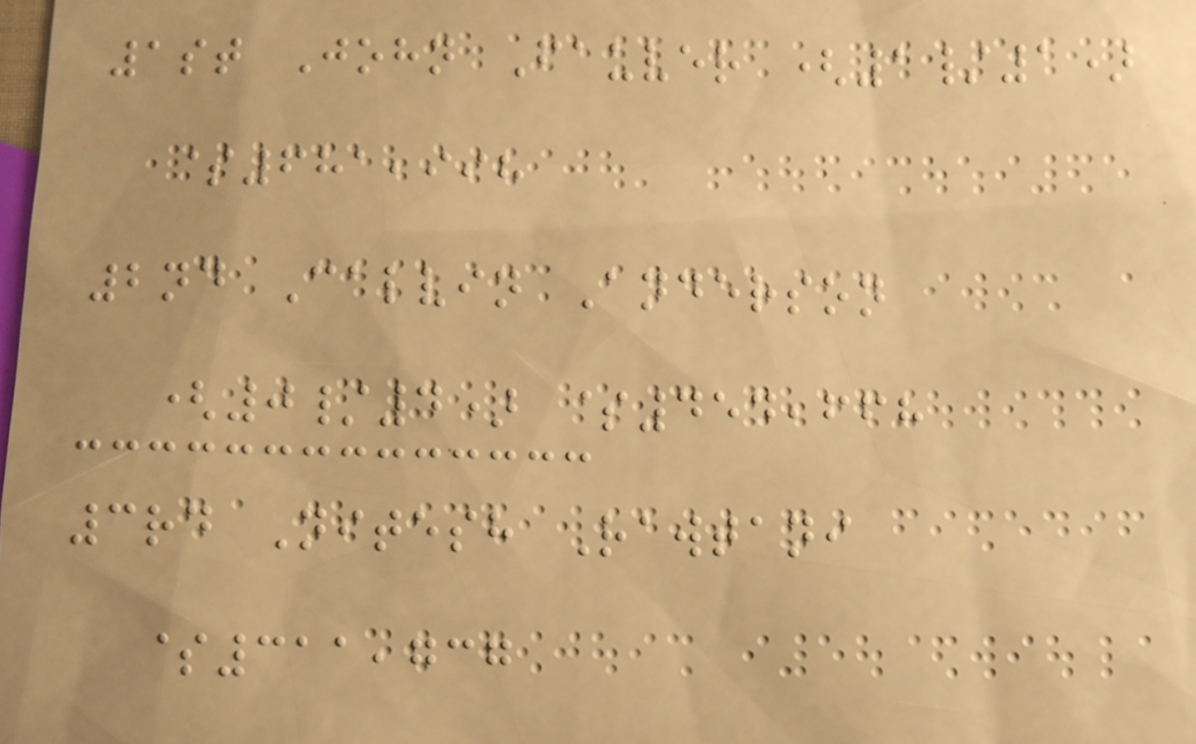1st John Fauver (1/1)
$681,998
2nd Calvin Anderson
(0/4) $454,668
3rd Nitesh Rawtani
$311,737
